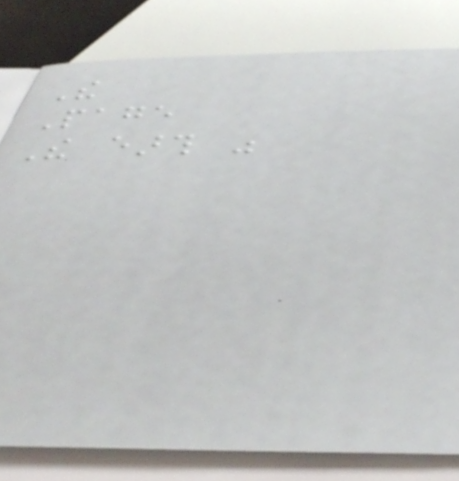The
Page
The earth was
